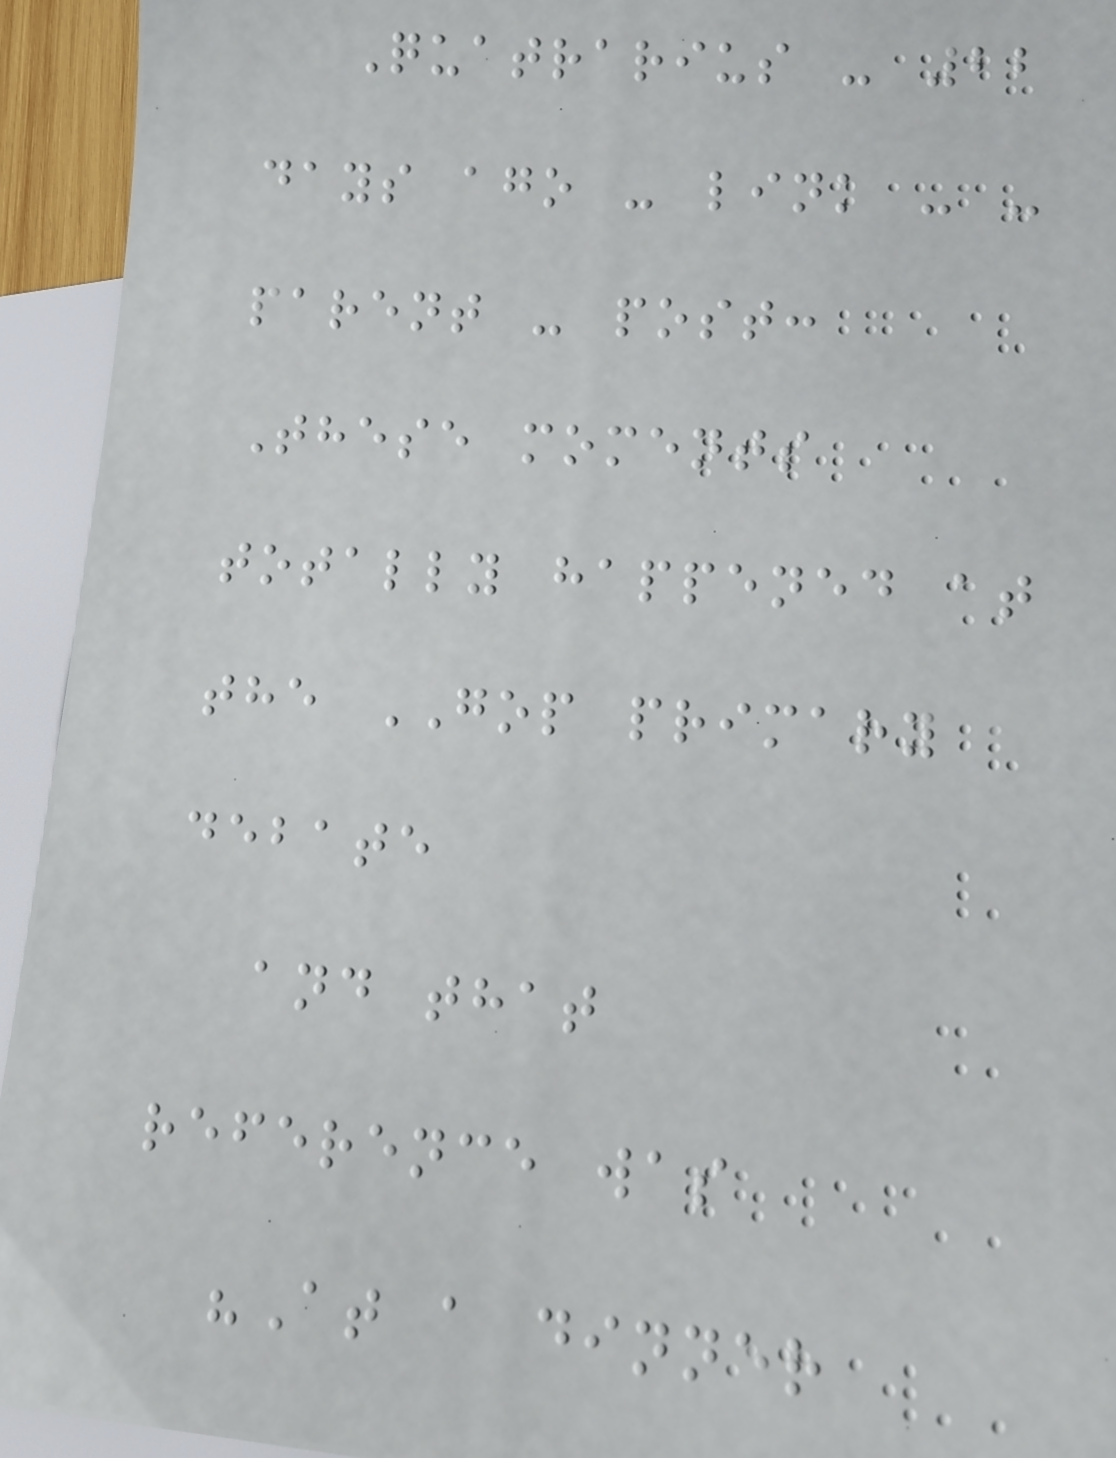Quatrarius - 22
days ago - link - -
parent - post:
These moments
totally happened at
the GOP primary
debate
and that
reference was
"At a dinner
